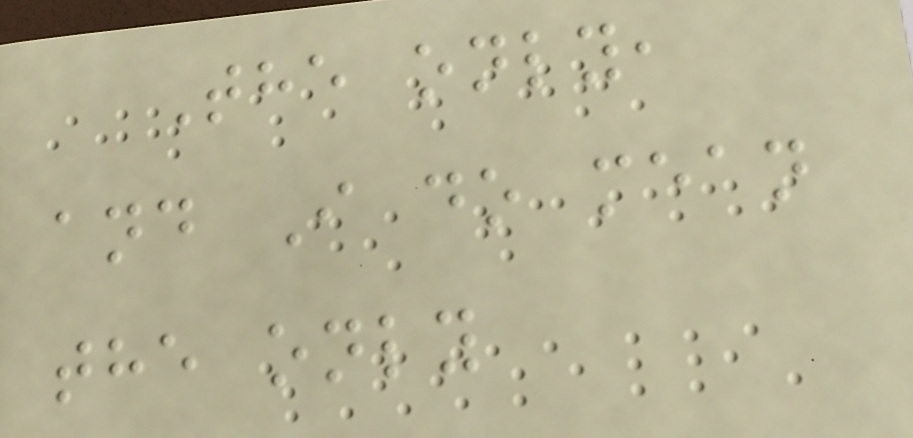The only,
and I do mean
the only
